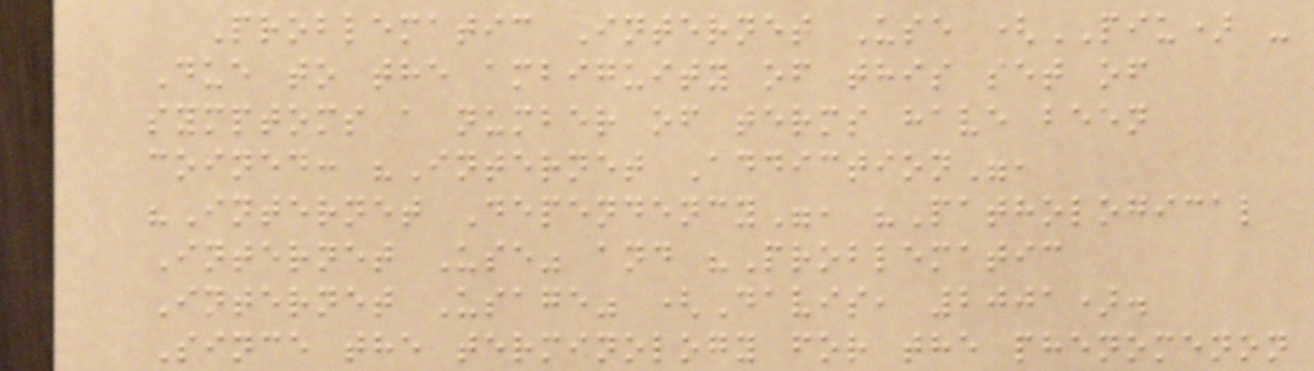Problematic Internet Use (PIU) -
Due to the ambiguity of this set of
symptoms a number of terms have been
coined: "Internet Addiction",
"Internet Dependency", "Pathological
Internet Use" and "Problematic
Internet Usage" (Davis, 2001).
Since the terminology for the phenomenon
